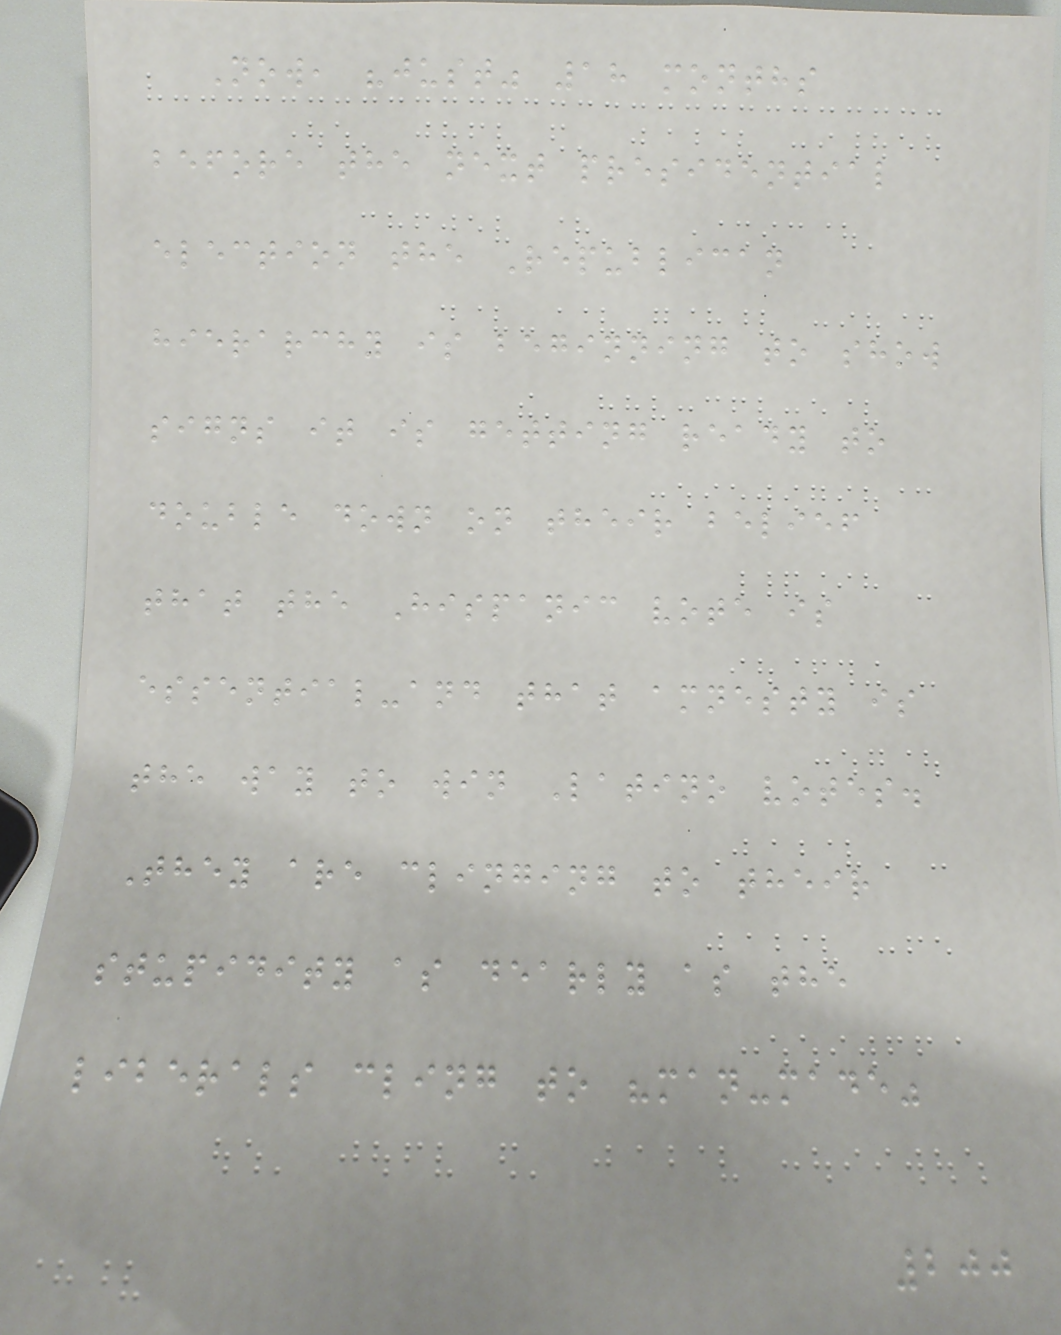Now, "just" 18 months
before the next presidential
election the Republican
hierarchy is beginning to show
signs it is getting ready to
double down on their belief
that the Hispanic vote is
essential-and that amnesty is
the way to win Latino votes.
They are clinging to their
stupidity as dearly as the
liberals cling to "man-made"
200
